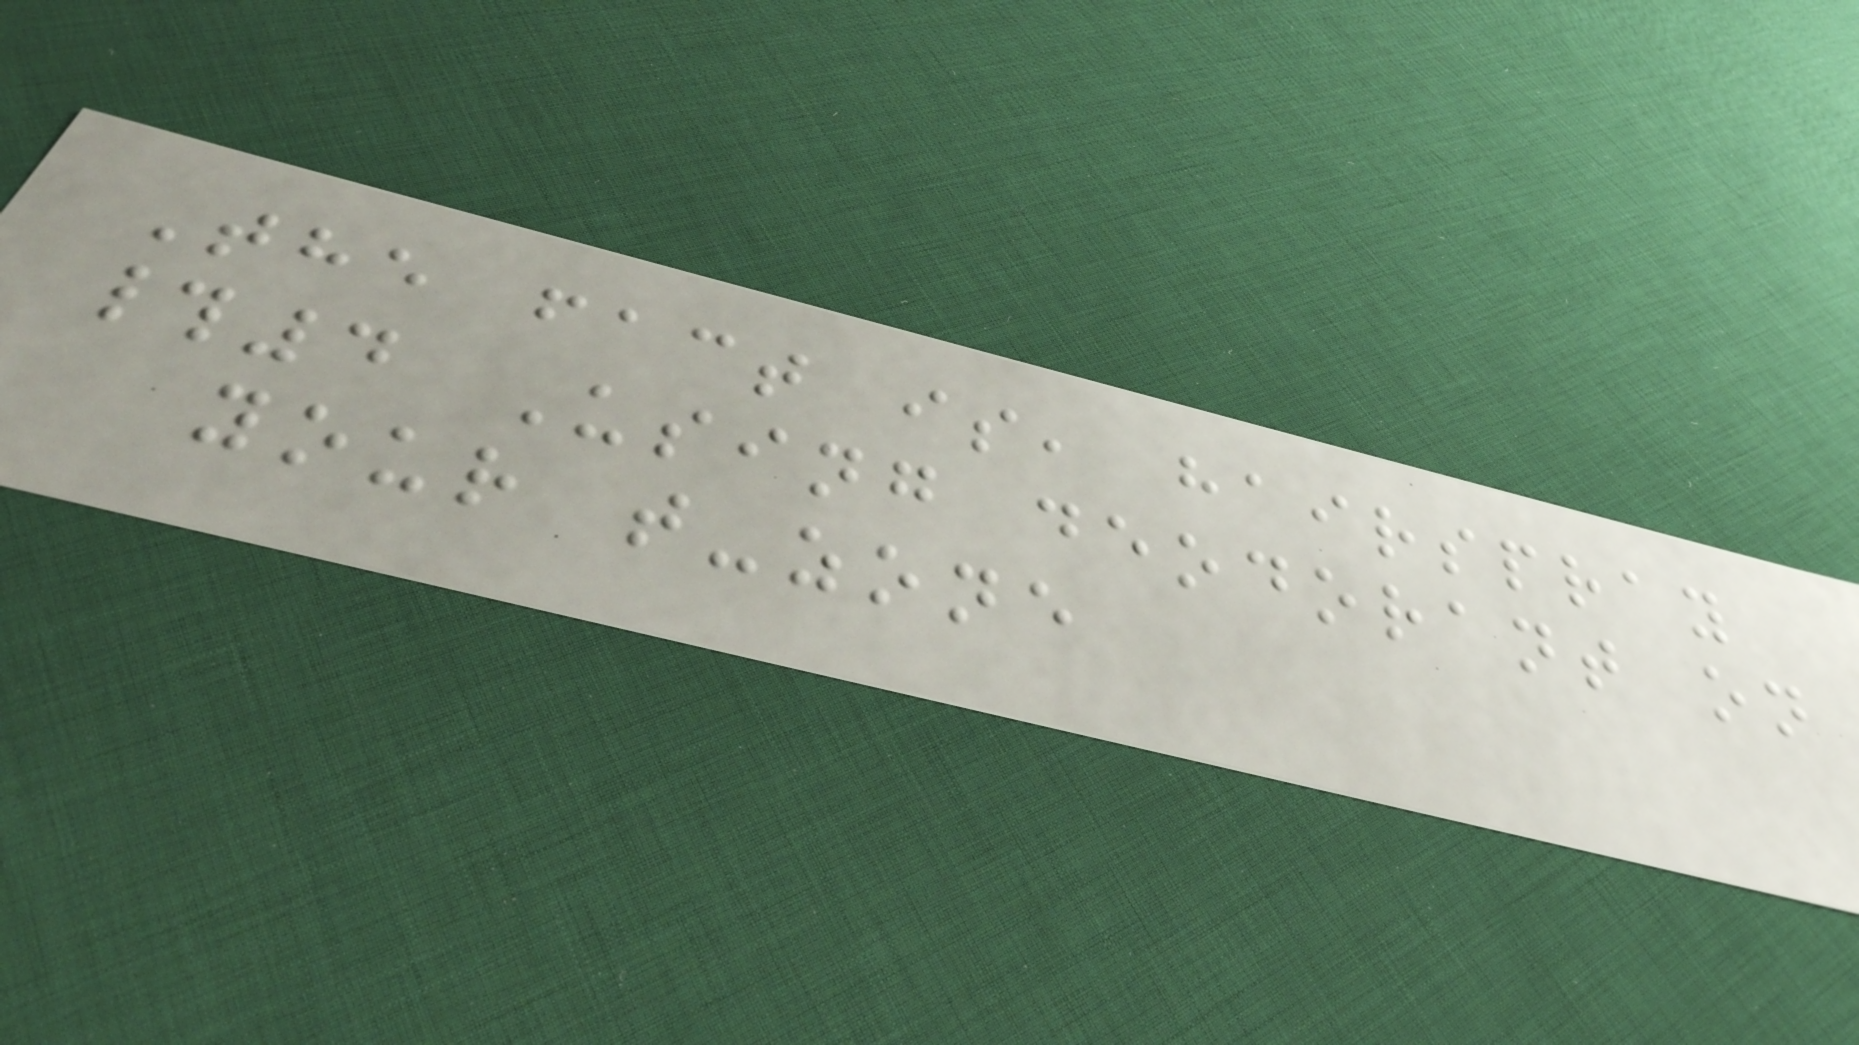The fact is, hairspray
#4 Using deodorant on
your t-zone
